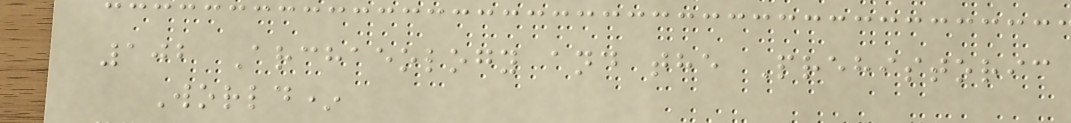102 Archaeology and the Prehistoric
World*
